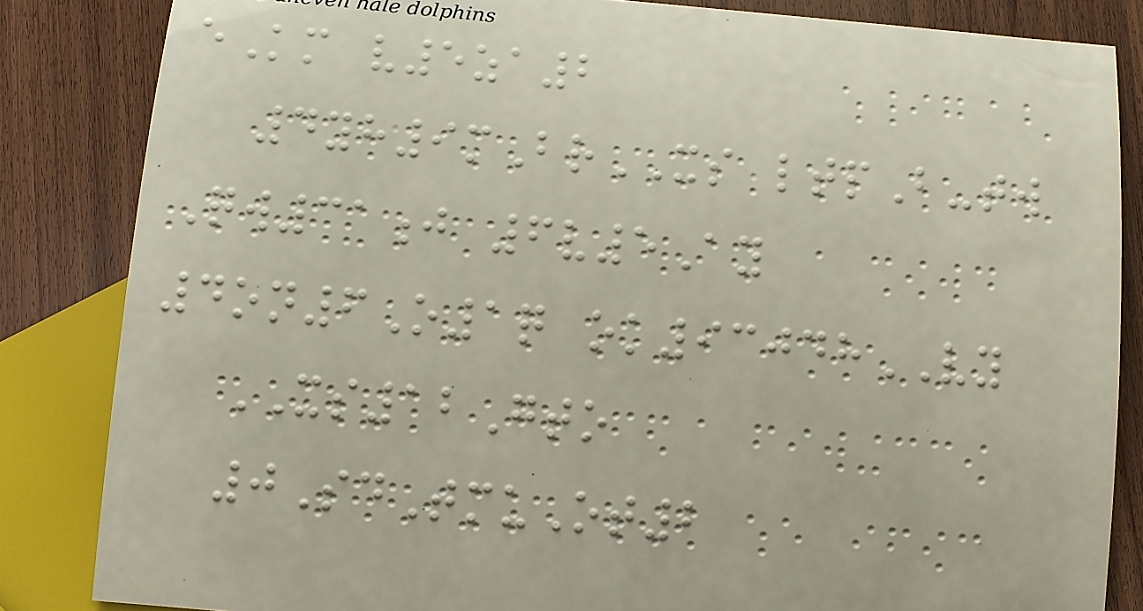eKm v5za2
4yh9mBrXS ltpB-tw
Qw31j 6v5Ay
4on6O1q ok93048VY
XS12Gto
0SdTmuOt2
